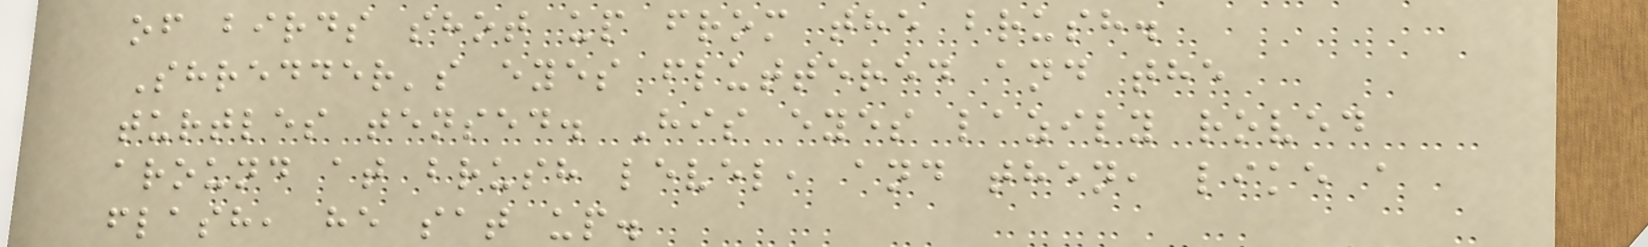of birds shot up from the brush.
Shredder's eyes fluttered and the
turtles tensed. His eyes lazily roved
around at brush level, and then, like a
flash, he sat up.
